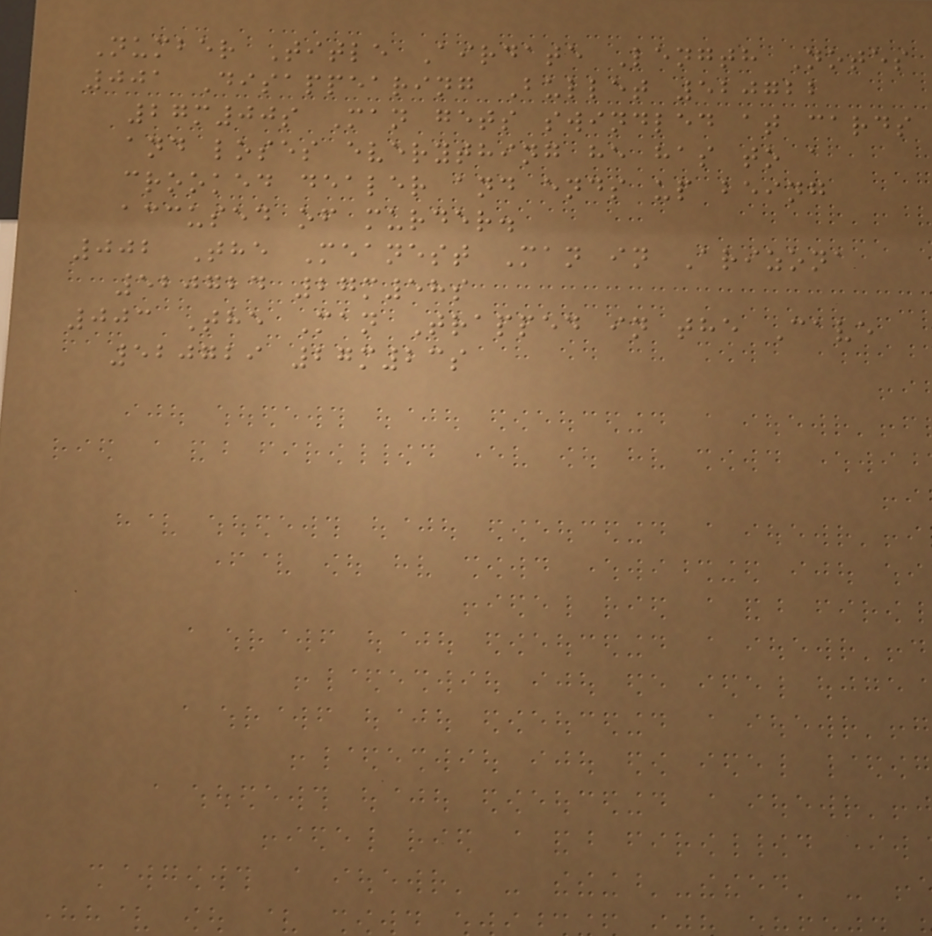Number Title Airdate Length Notes
001 Disappearing Bullet 520722
27m00s Man gets swindled at cards
and loses everything he has to a
crooked dealer and ends up being
accused of murder.
002 The Meanest Man in Arizona
520724 27m58s
003 The Man Trapped in the Cave
520729 27m23s
